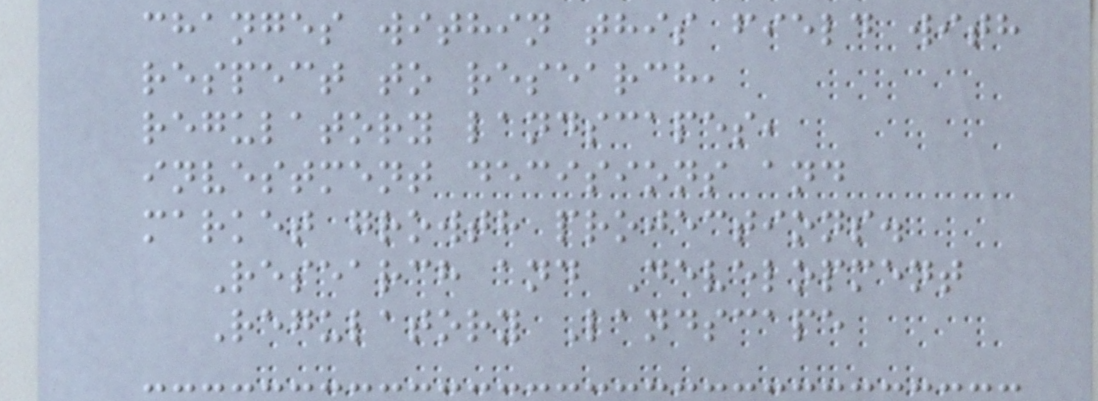changes within this field with
respect to research,
regulatory landscapes,
investment decisions and
market growth projections.
Research and Development
Regulatory Landscape
